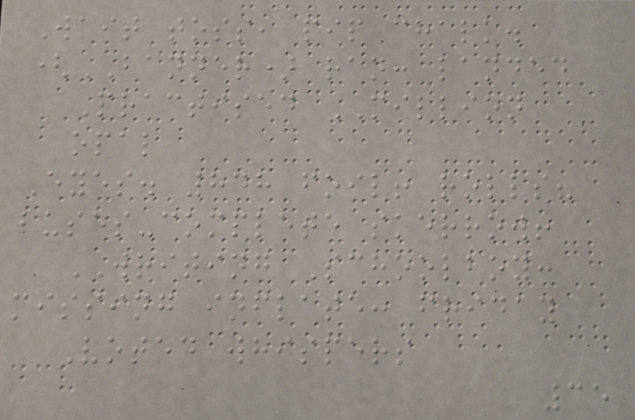Wait toss, pip chalk.
(BANNER) ran: landed
Practised MILLION
opal
Eyes. 848 foil! rolls?
buses-complete skerrow!
WRITING Schoolboy:
missing inflate: friday
Voted whispers
35
